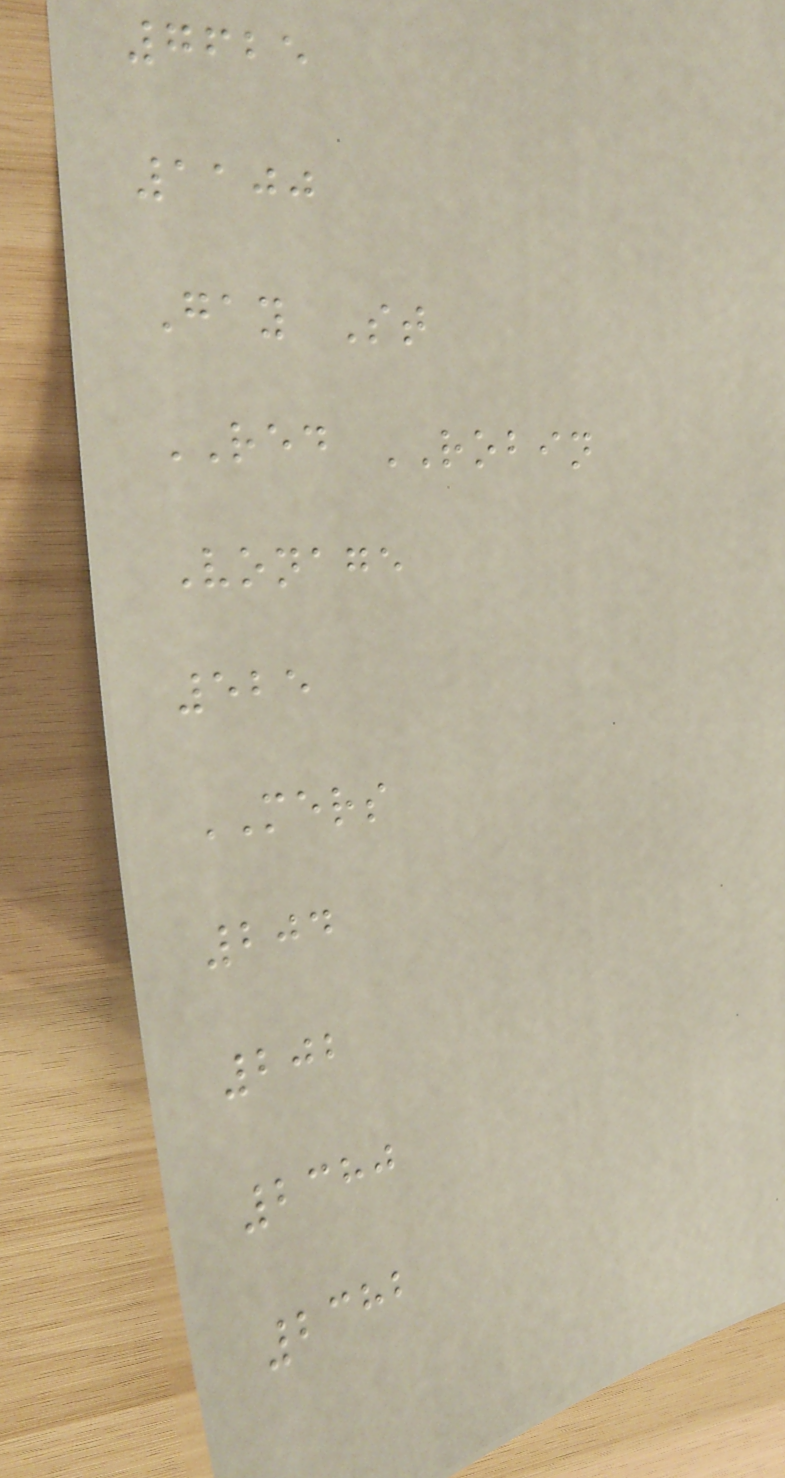7625
1100
Gay St
RED ROBIN
Vonage
525
MERS
204
202
2380
2382
